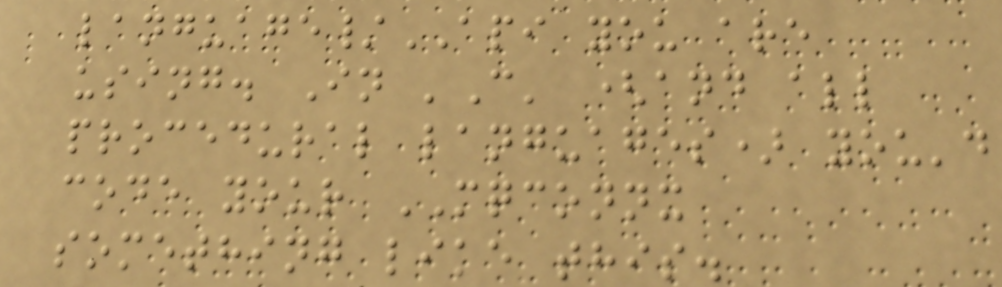language/API you are
using. In 'C' (and all
procedural languages) you'd
code your MQCONNX
something like this.
